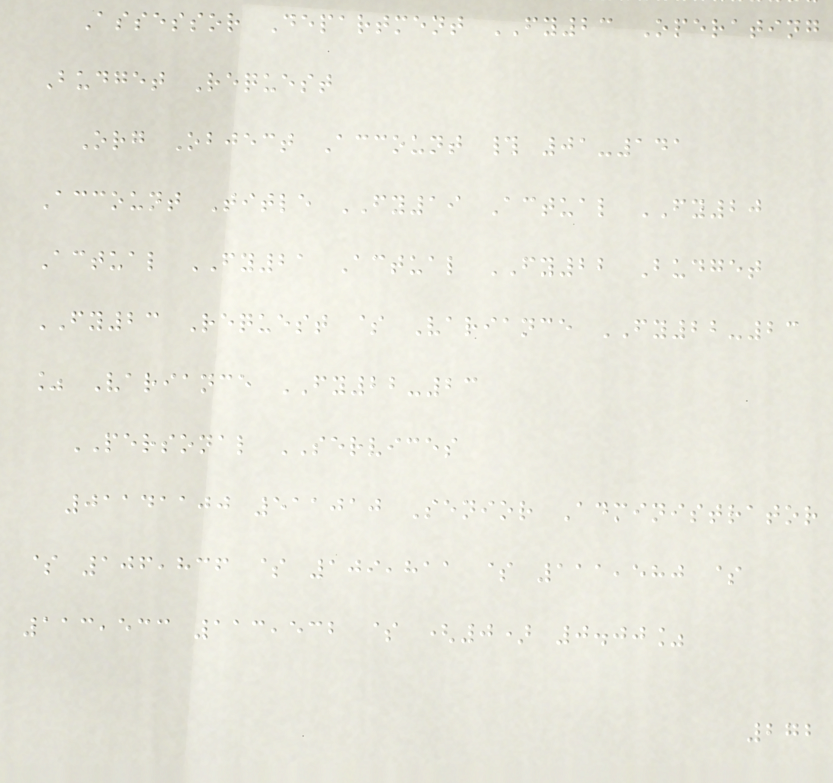Assessor Department FY23 Operating
Budget Request
Org Object Account # 01-141
Account Title FY19 Actual FY20
Actual FY21 Actual FY22 Budget
FY23 Request $ Variance FY22-23
% Variance FY22-23
PERSONAL SERVICES
01141100 511010 Senior Administrator
$ 106,836 $ 109,811 $ 111,580 $
113,533 113,532 $ (0) 0.00%
272
